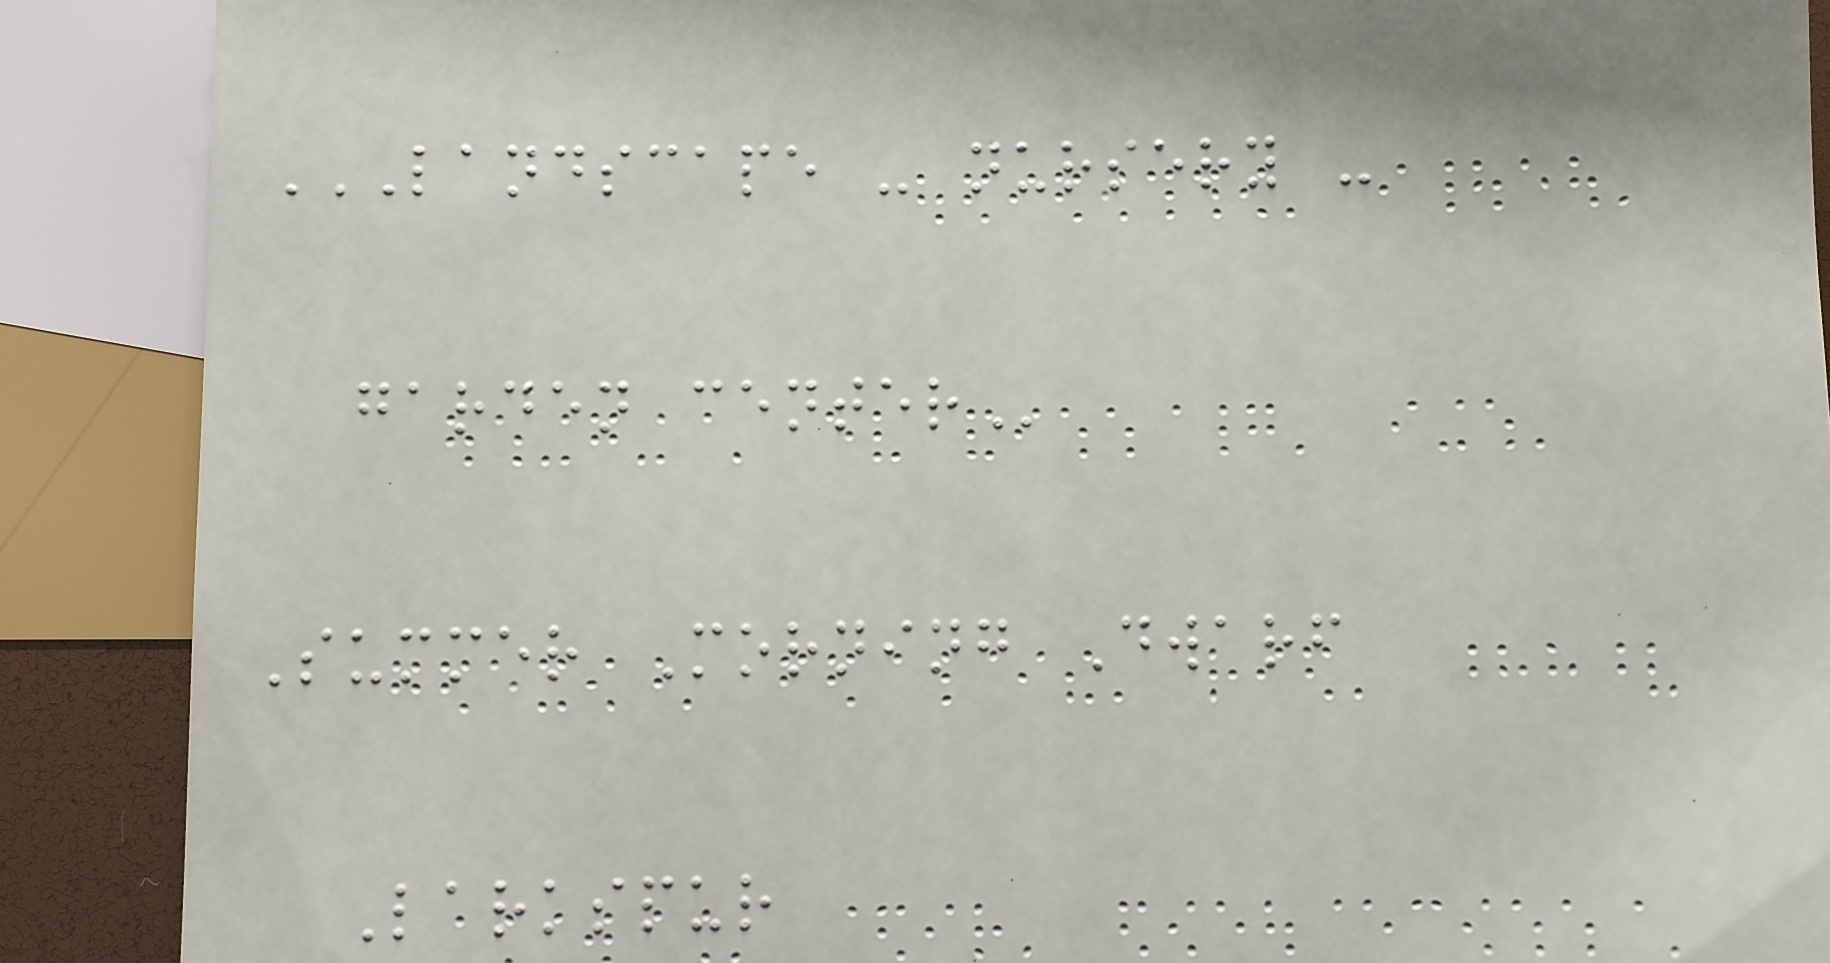LANDSCAPE - NURSERY -
GARDEN CENTER
Summer Morning Dwarf
Larkspur
